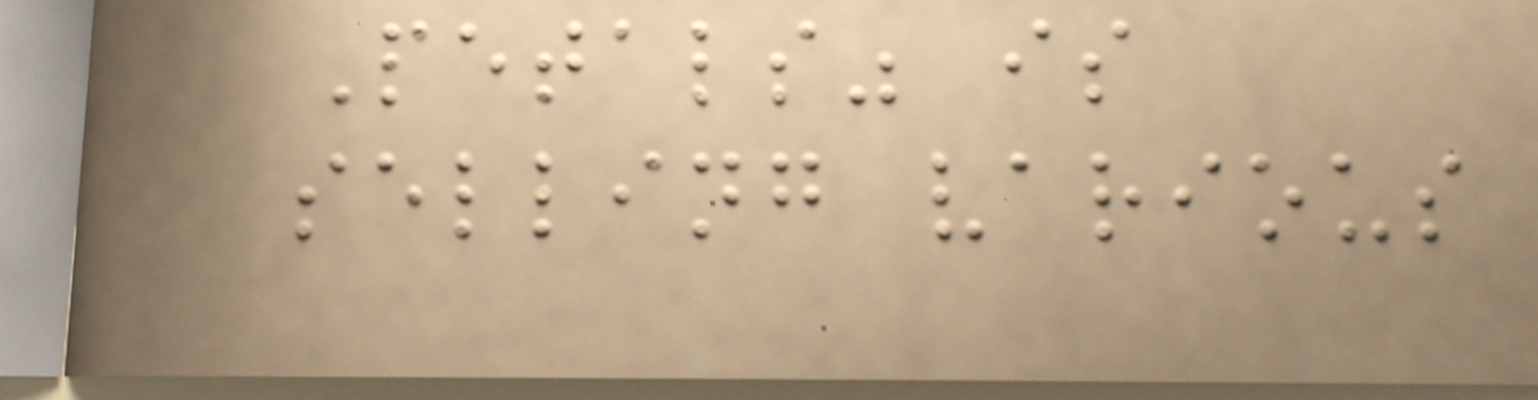Petals" is
selling various
